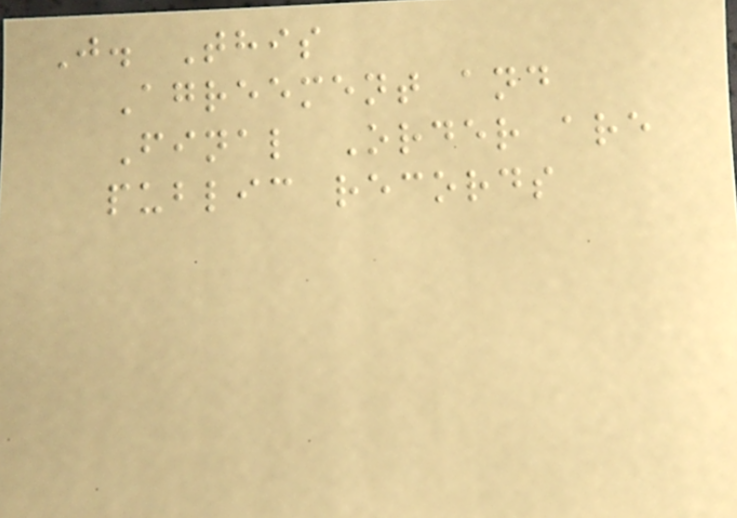J. This
Agreement and
Final Order are
public records
